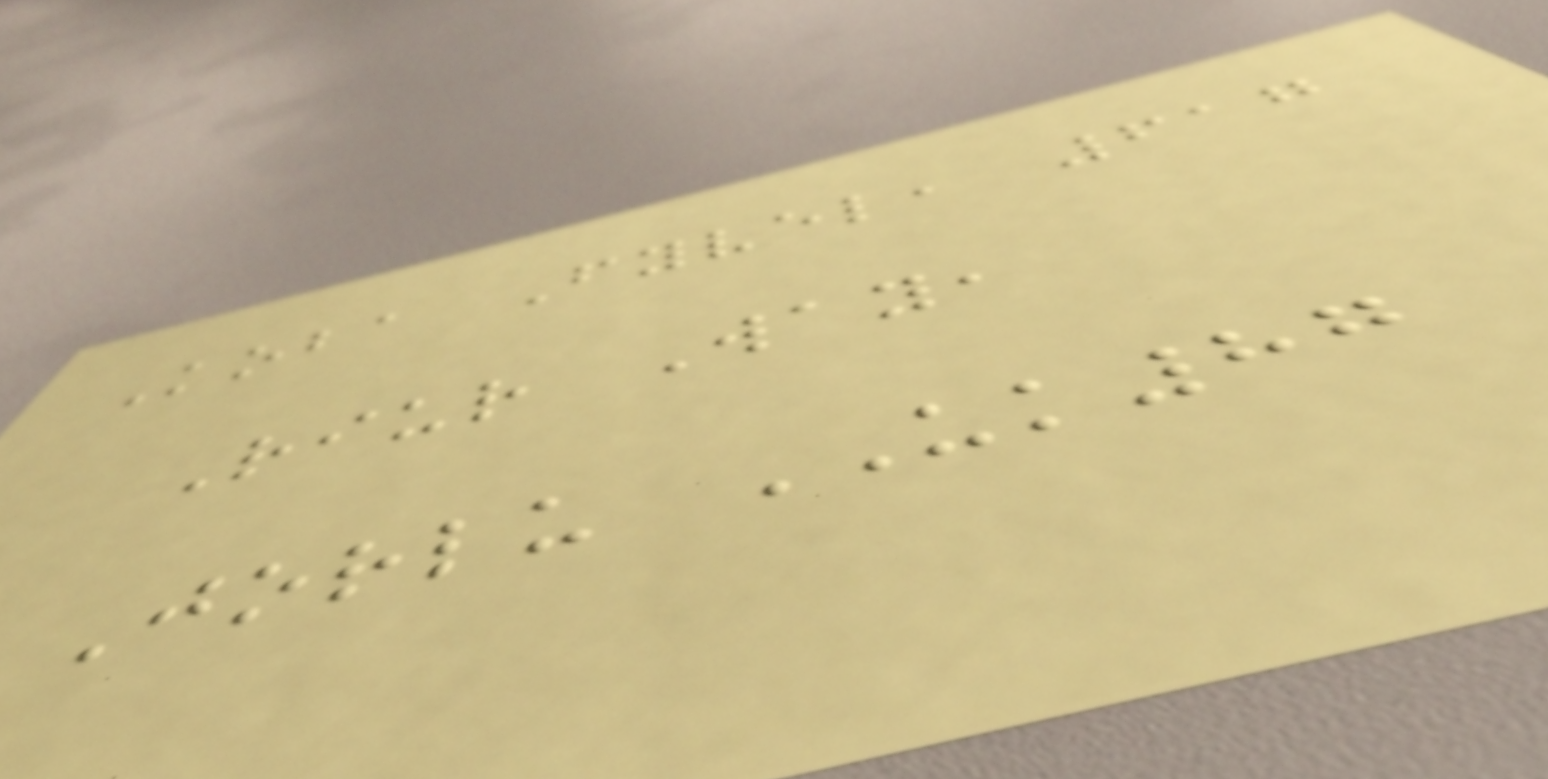Koba Fyvel, 617
Riur Way,
Jorlu UK87
